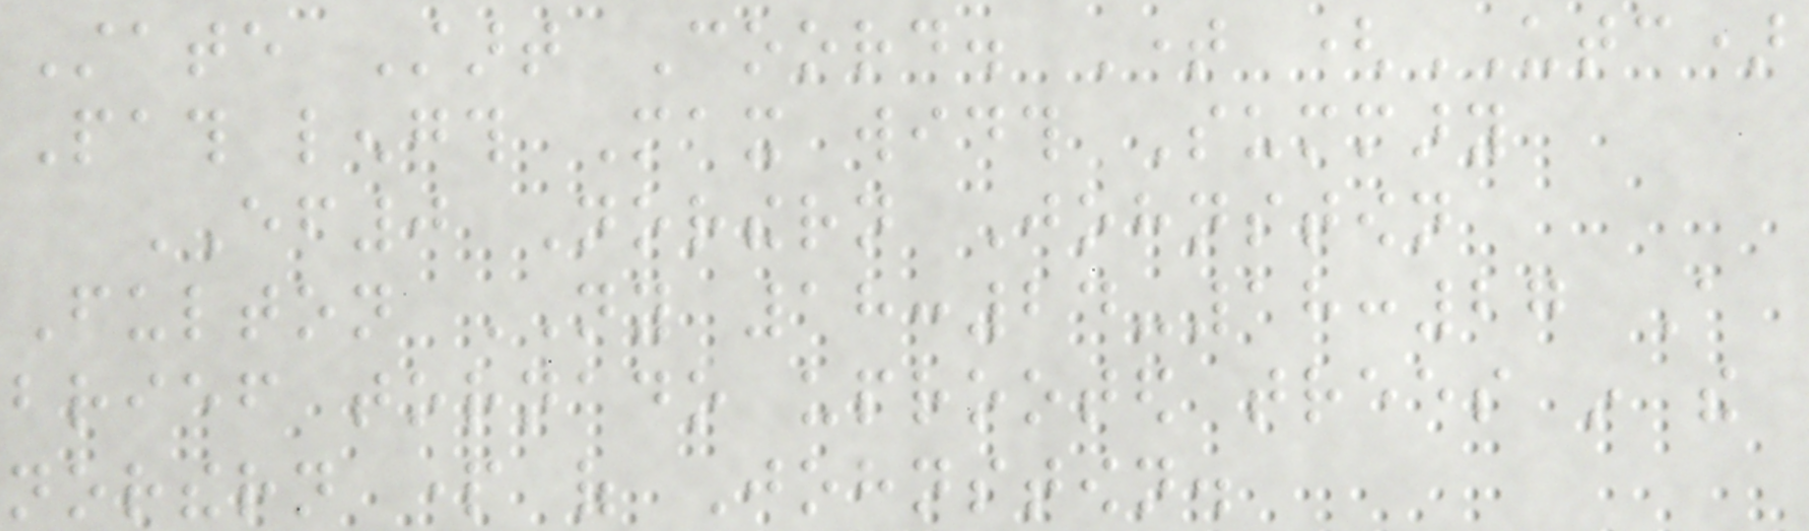State Start Coord. Time (UTC)
Path length Max width Summary
EF0 Northern Johnstown
Fulton NY 18:24-18:27 A
brief tornado uprooted trees in the
northern part of Johnstown.
